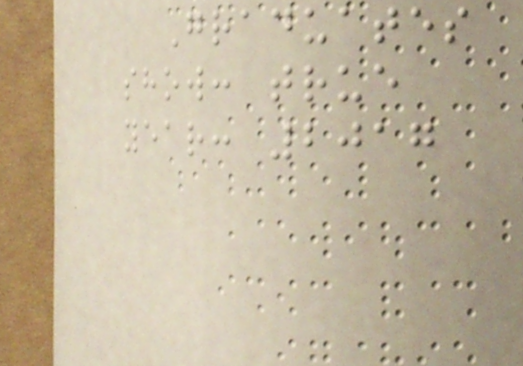Graduates
show: true
year: 2017
